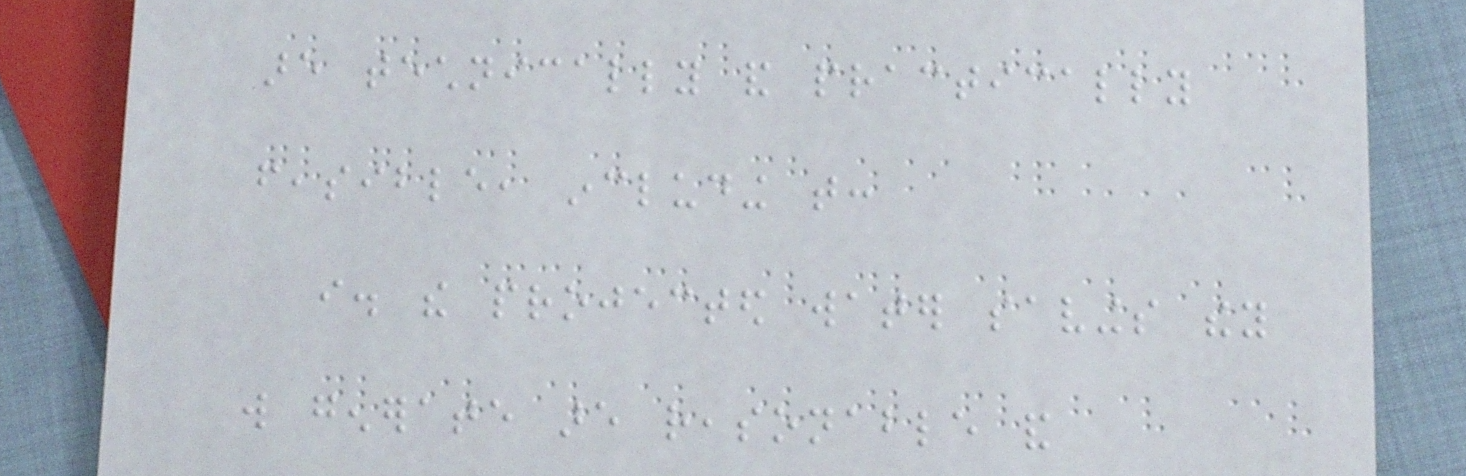are technically and practically
feasible, including that:
i. the projected water savings they
will generate are reasonable and
